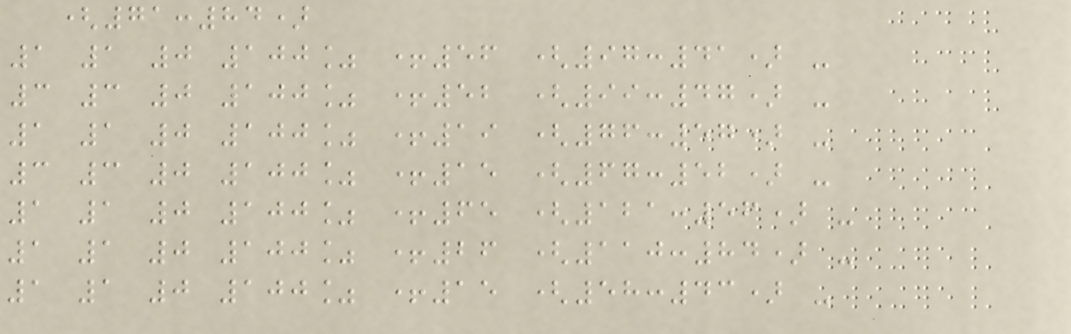(71:84)
1 1 0 100% +56 (97:41) -
3 3 0 100% +52 (99:47) -
1 1 0 100% +19 (76:57) -
3 3 0 100% +15 (67:52) -
1 1 0 100% +65 (121:56) -
1 1 0 100% +26 (110:84) -
1 1 0 100% +15 (58:43) -
